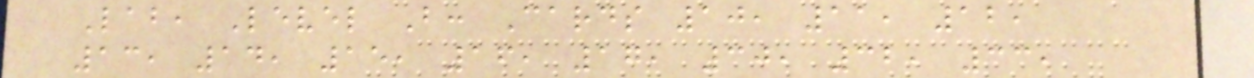Lab, Level B: Cards 10, 11, 12,
13, 14, 15, 16, 17, 30, 32, 33,
